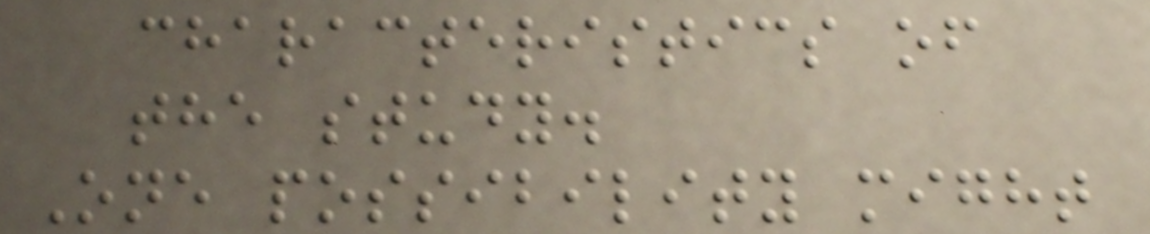characteristics of
the study.
One possibility might
